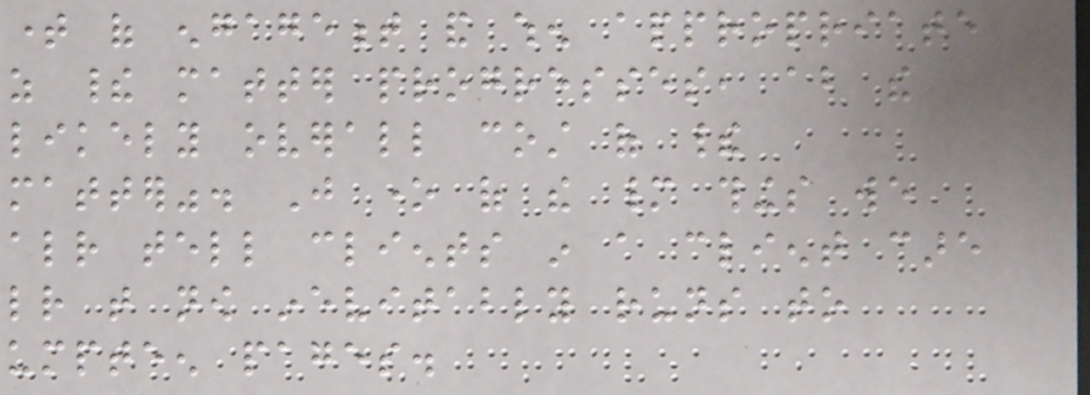time of engagement and when appropriate
as their matter progresses, about the
likely overall cost of their
matter". Just one of the many things we
already tell clients in a client care
letter that now inevitably runs to
umpteen pages.
